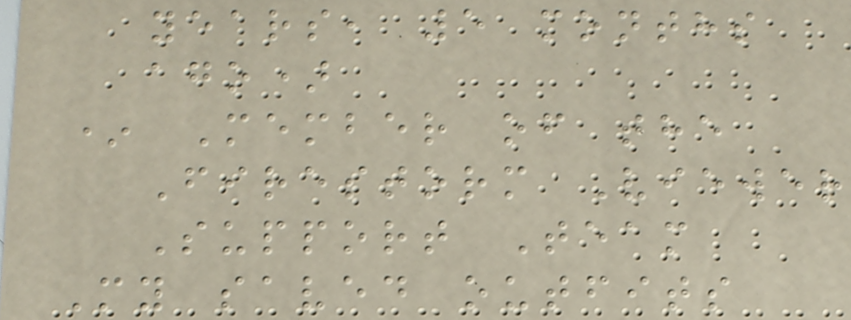years, 5 months
ago)
* Member of the
Firestorm Viewer
Support Team
My saved outfits
